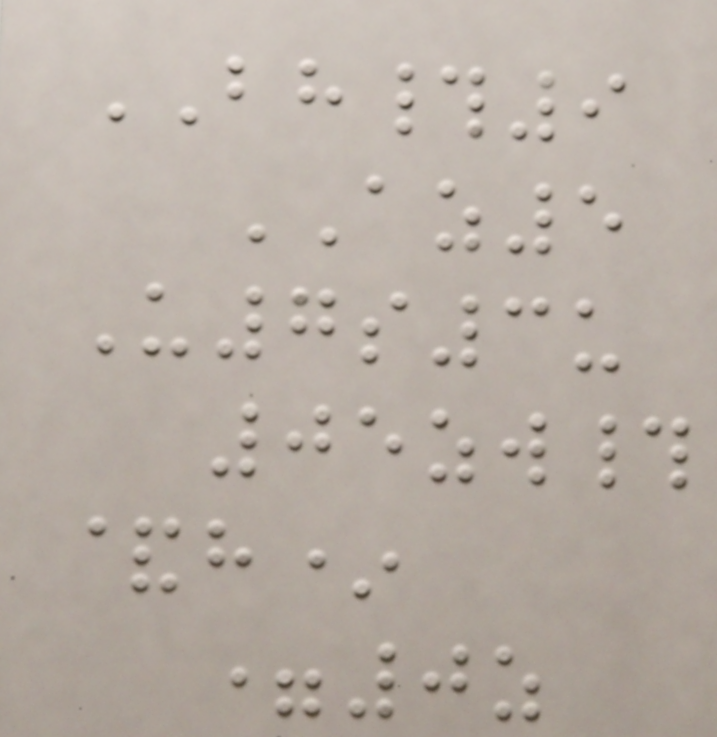BH#9
AZ5
U7s3u
05zw#
&h*
=0z
